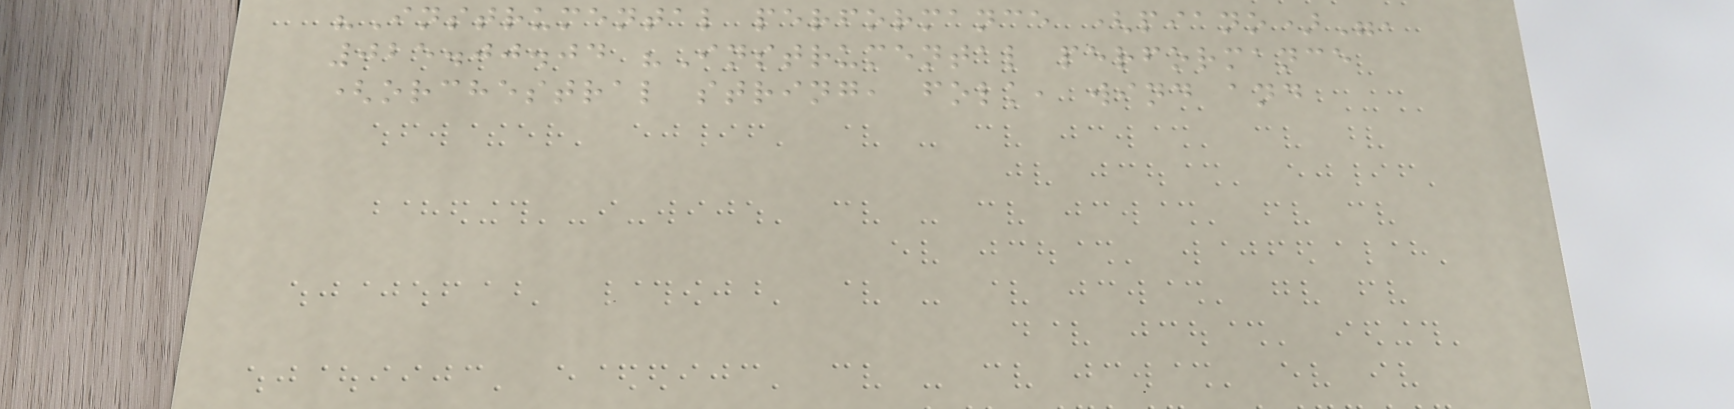"Instrumental performance (piano)",
025.00.04 "Instrumental performance
(orchestral string, folk, wind and
